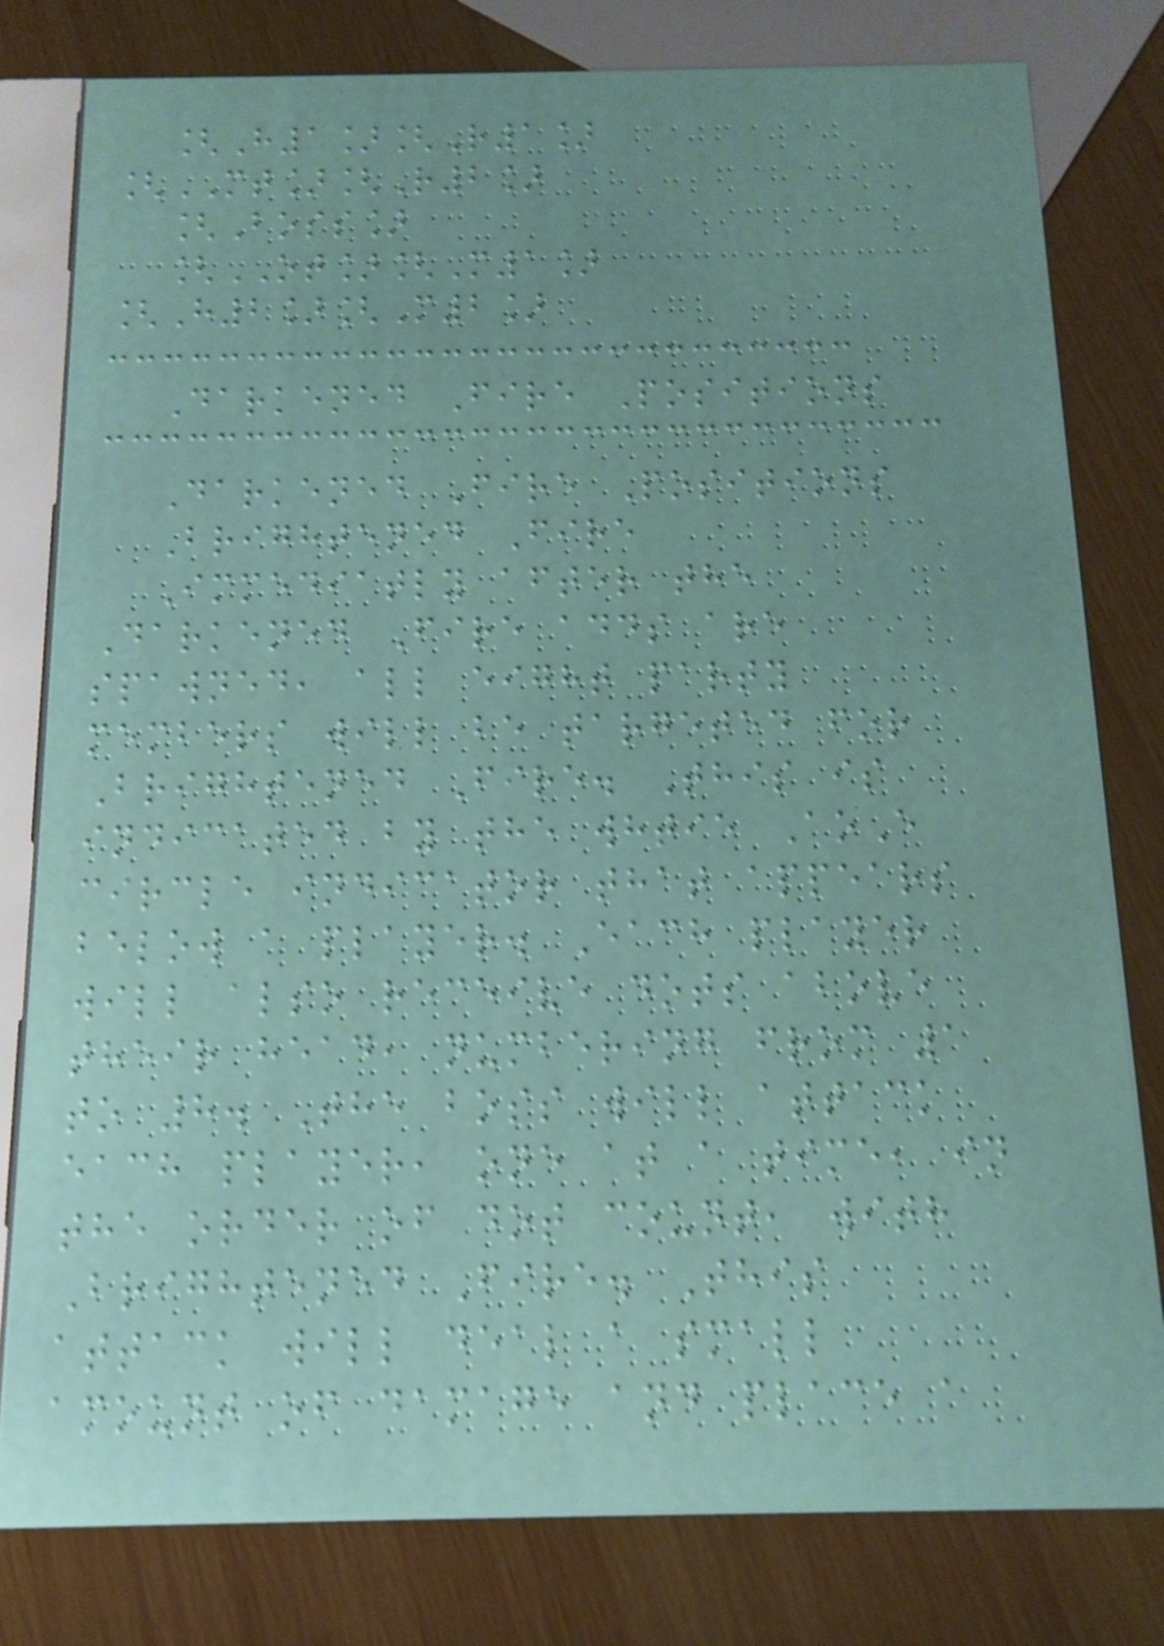[H1][R1]
[MT][R2]
[Boss]
[OT][M1]
[H2][M2]
Darkened Fire Positions
Darkened Fire Positions
Brightened Fire
Immediatly after the
Darkened Fire adds are
spawned, all eight party
members will be targeted for
Brightened Fire. This is
indicated by the whtie AoE
circle indicator that appears
below a player. Each player
will also receive dots above
their head, numbering from 1
to 8. The boss will attack
each player, one at a time, in
the order of dot count, with
Brightened Fire. This
attack will deal a small
amount of damage and place a
